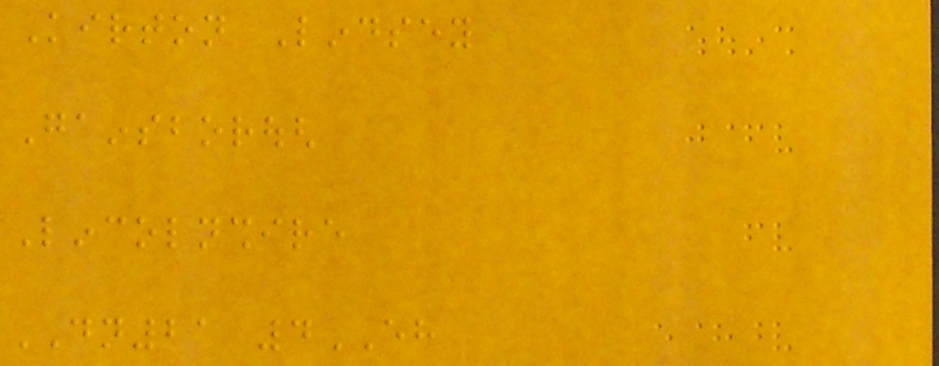Kirton Lindsey
Gainsborough
Lincolnshire
DN21 4EH
